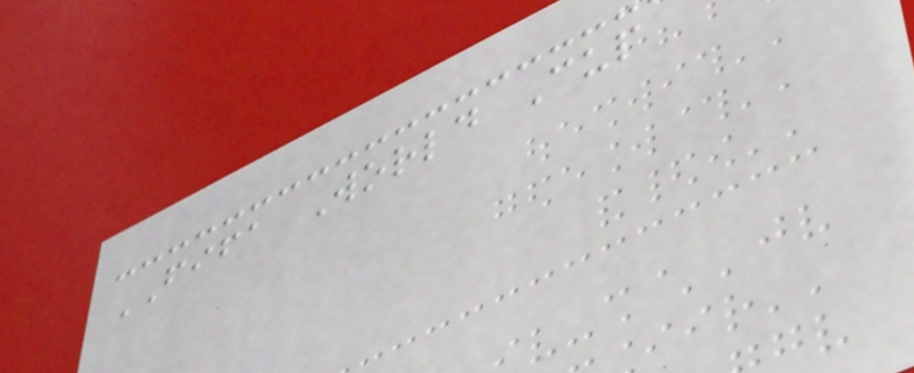FIFA World Cup
